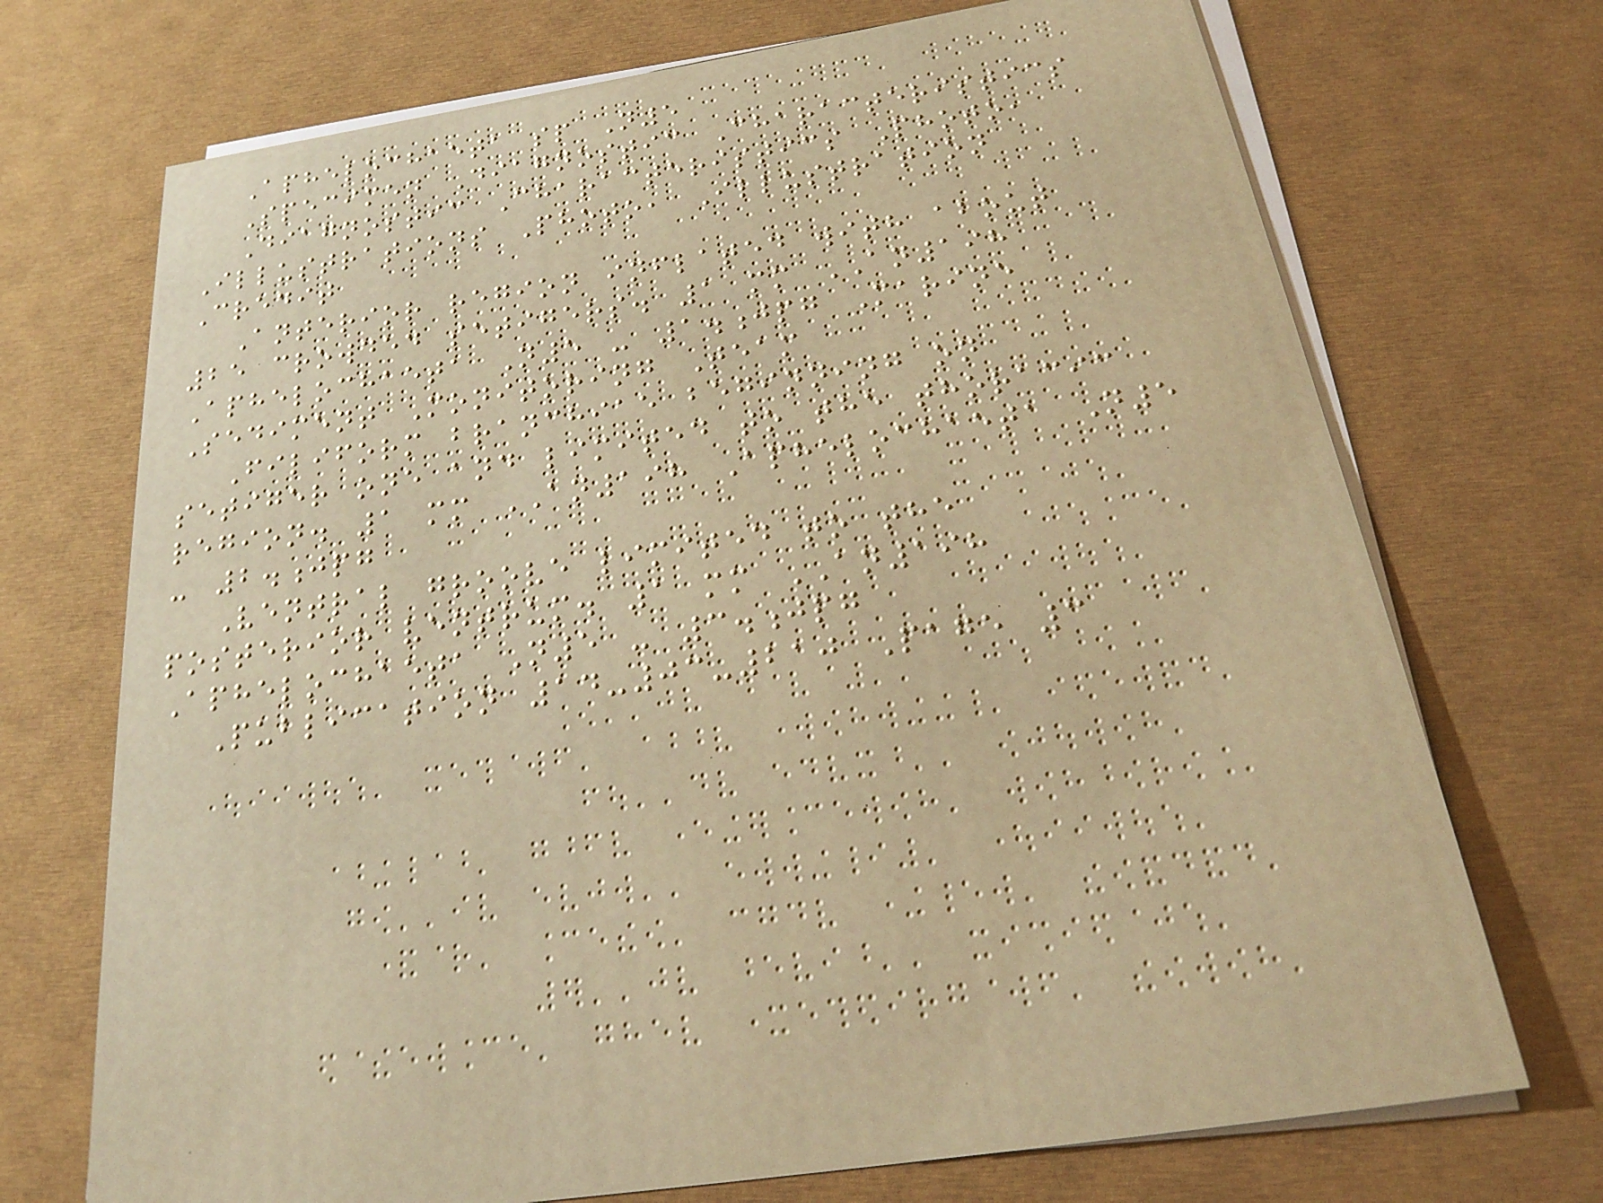Aphelochaeta sp N5
Specimen Diagnostic Characteristics
Diagnostic Characteristics Photo,
Illustrations Photo, Illustration
Credit
Anterior region inflated with about
25 crowded setigers. 1 mm AN198
Aphelochaeta N5 - 1.jpg Marine
Sediment Monitoring Team
Filiform branchiae beginning on
setiger one and limited to the thoracic
region. 1 mm AN198 Aphelochaeta N5
- 2.jpg
Ventral groove limited to the
posterior ventrum. 1 mm AN198
Aphelochaeta N5 - 3.jpg
Publication 14-03-210 Page 3
